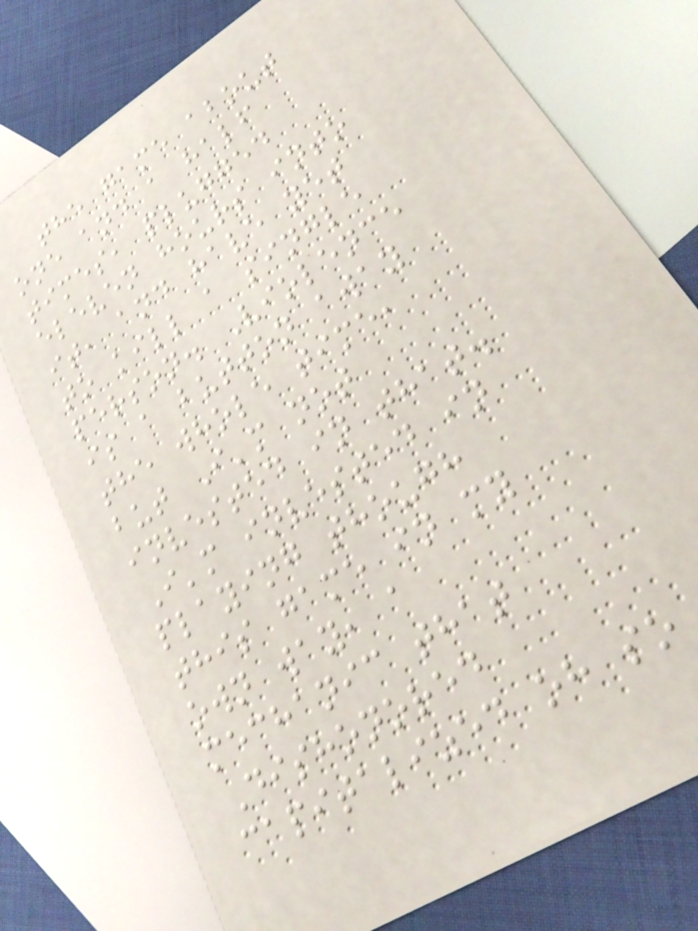the game about
one and a half
times, plugged
eleven hours into
it, and have yet
to kill a single
person. Violence
is a button away
the whole time,
but I'm not
invested in that.
I'm invested in
playing though
this game in my
own way, a
mechanic that
Dishonored
capitalized oh so
